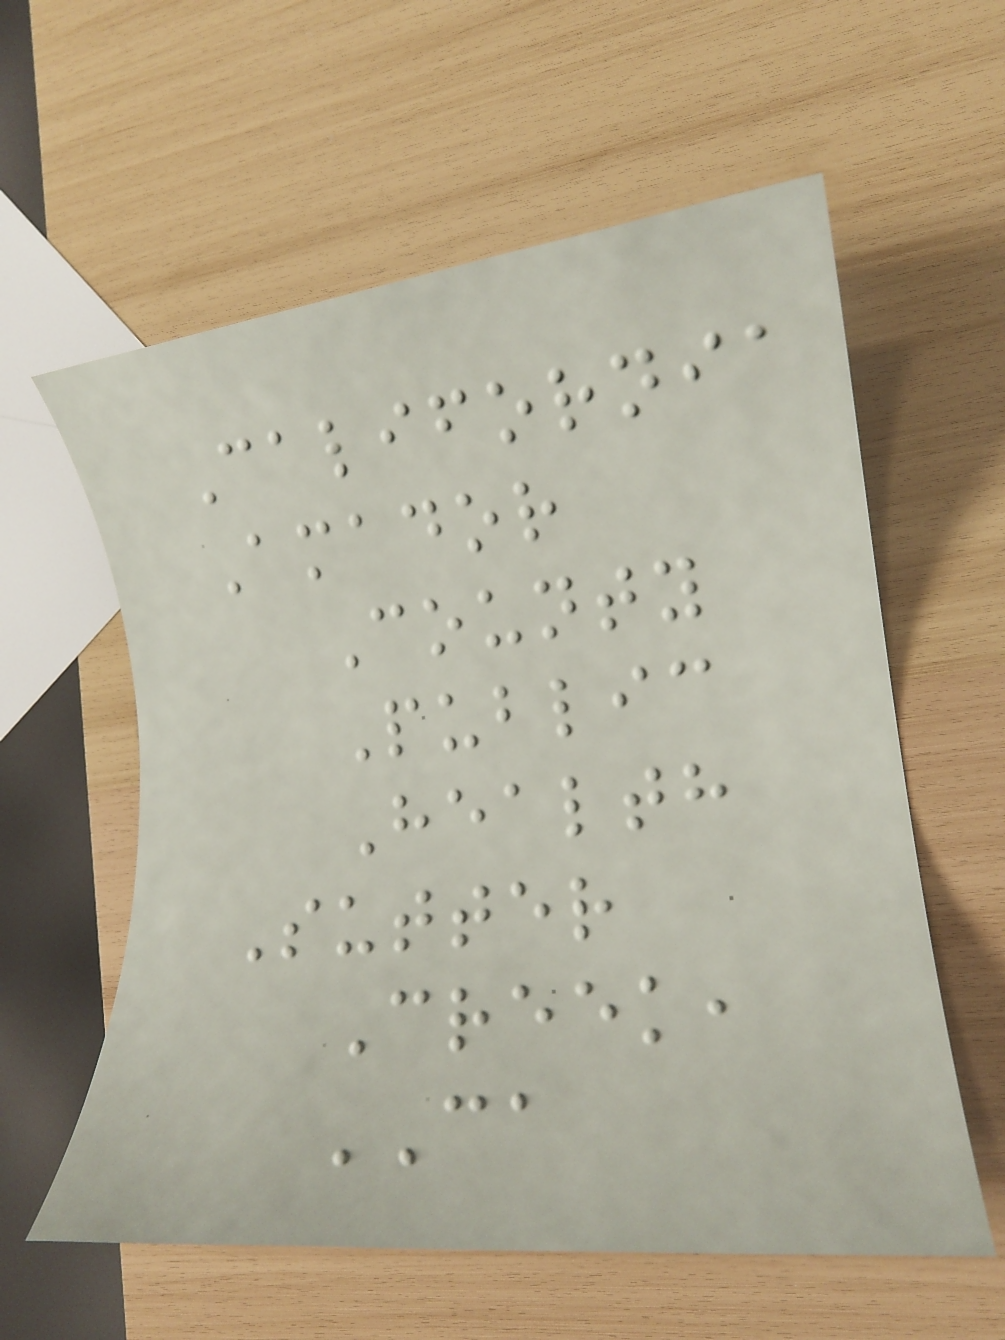California
Amador
County
Public
Health
Sutter
Creek,
CA
